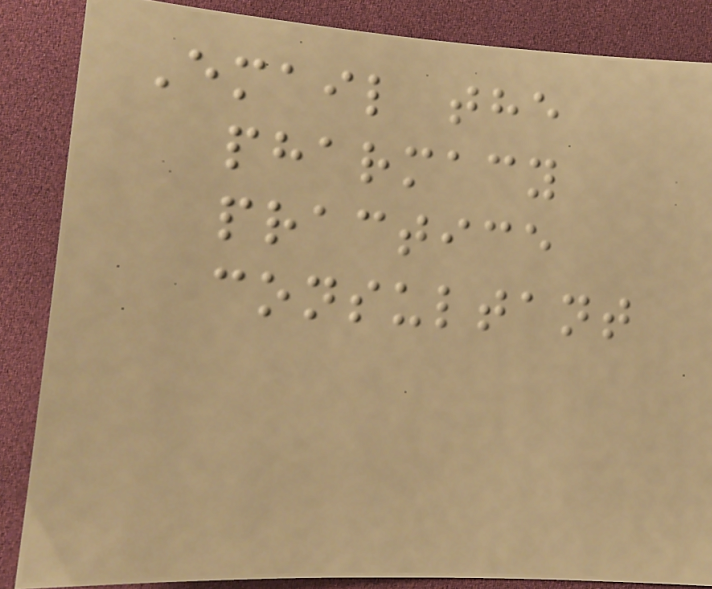Email the
pharmacy
practice
consultant
